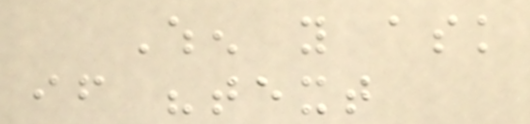When you ask
if "text
